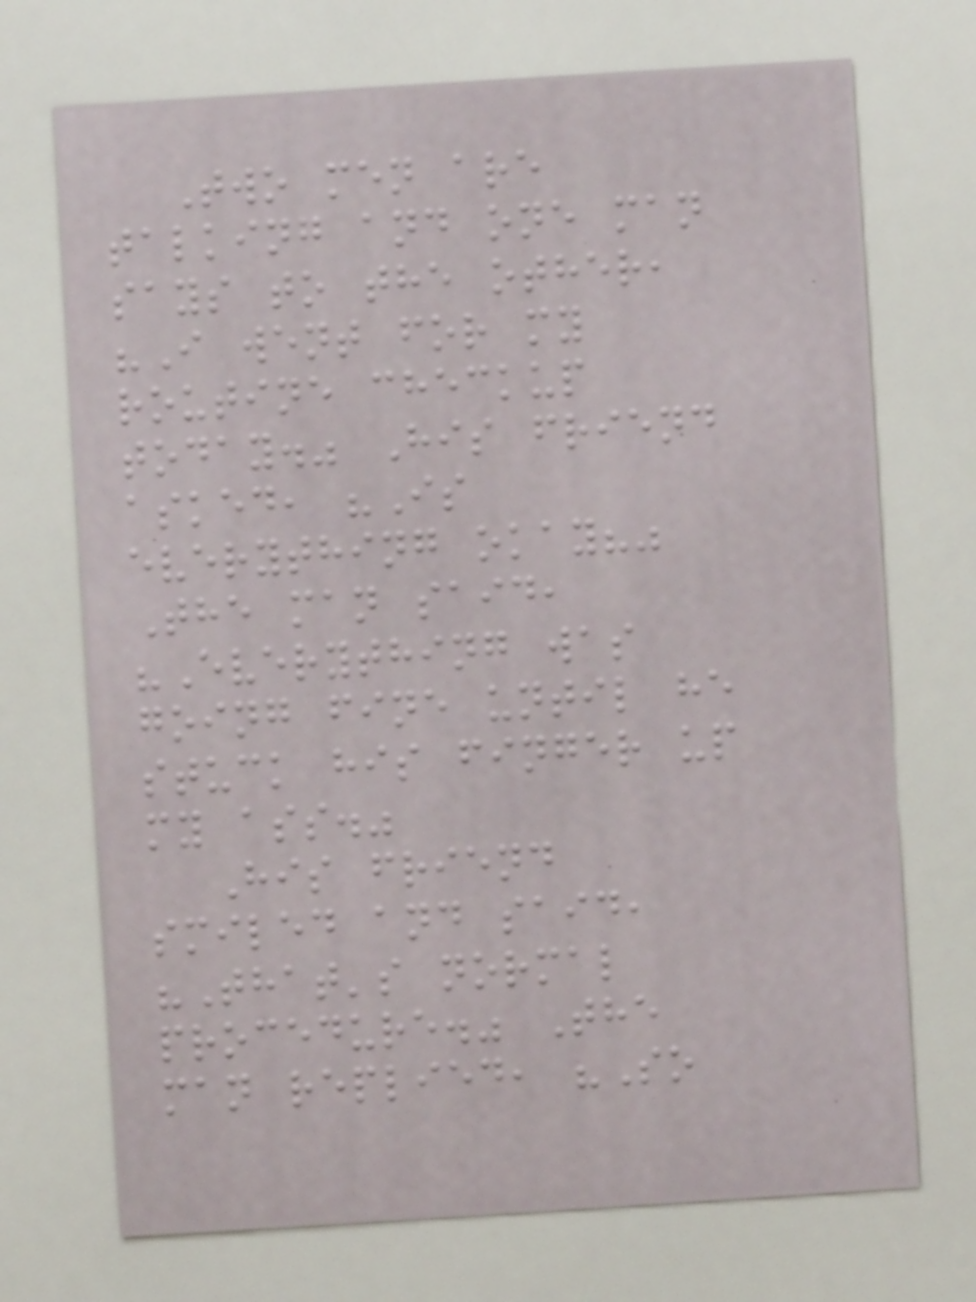Two men are
talking and one man
says to the other,
"I went for my
routine checkup
today." His friend
asked, "Is
everything okay?"
The man said,
"Everything was
going fine until he
stuck his finger up
my ass."
His friend
smiled and said,
"That's normal
procedure." The
man replied, "So
